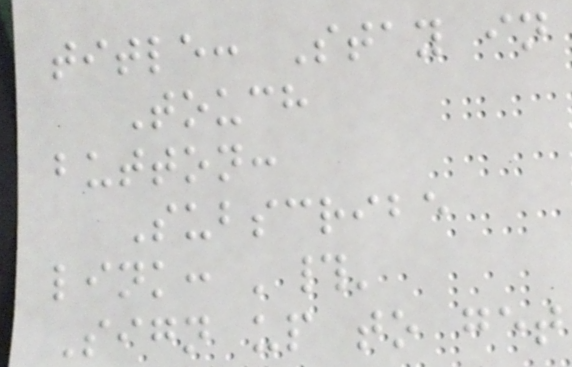title: Stay in
Touch
button:
Subscribe
link: '#'
Sign up to get
